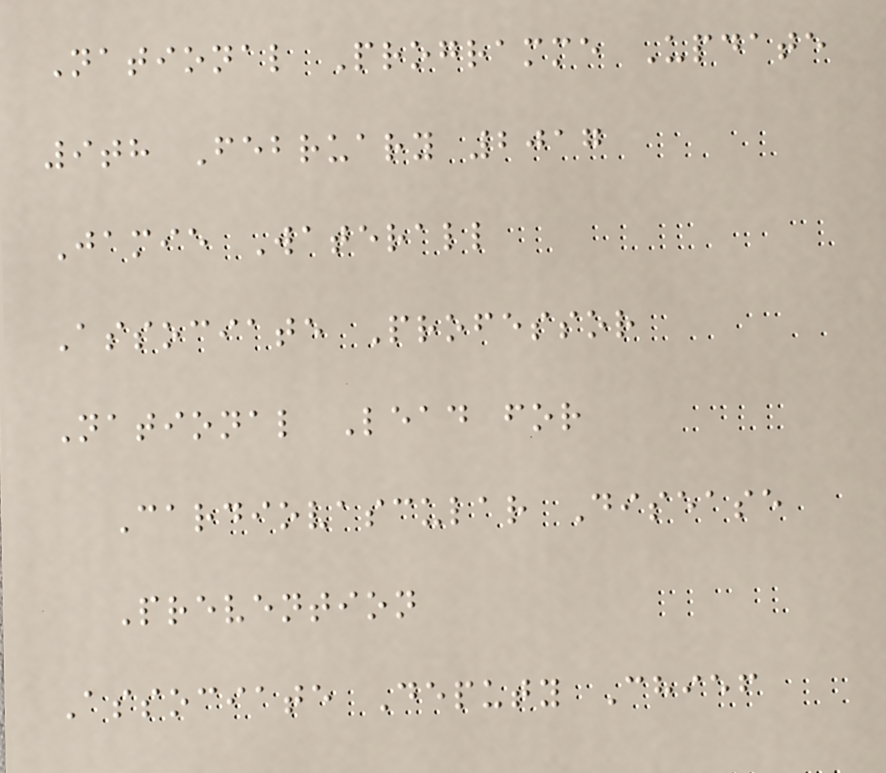National Programme Update
9th February 2017
Jamie Waterall
Associate Professor
National Lead for
Cardiovascular Disease
Prevention
Associate Deputy Chief
